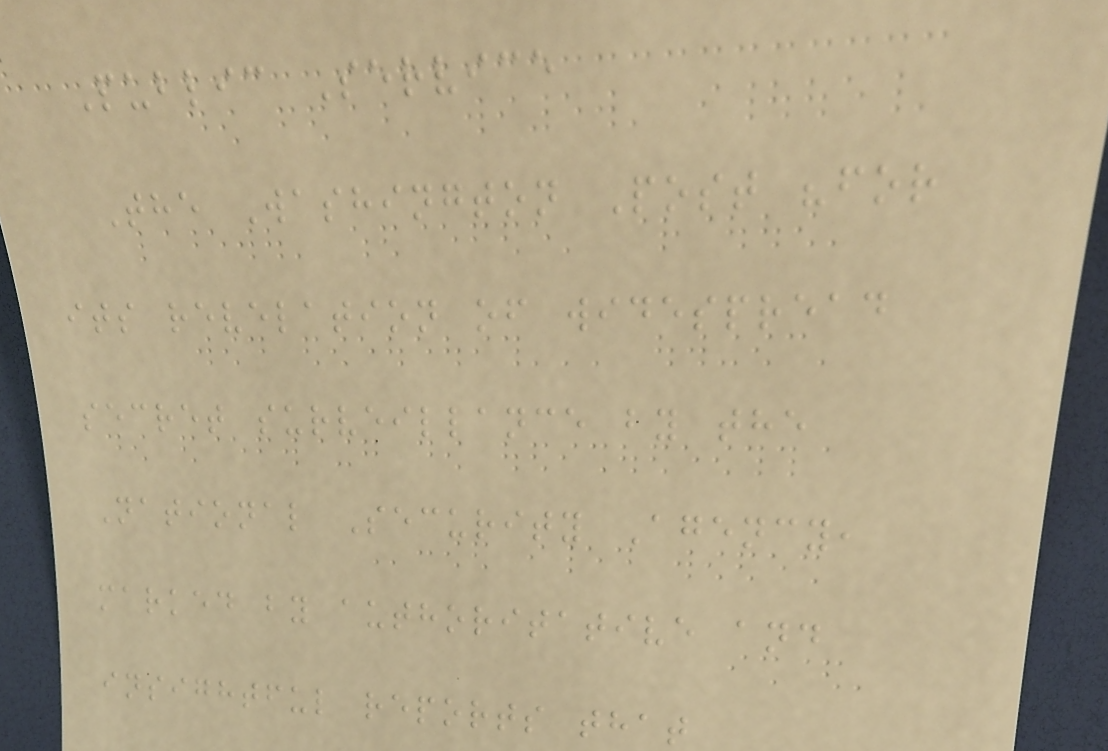Public Service
The Washington Post "for
its revelation of widespread
secret surveillance by the
National Security Agency,
marked by authoritative and
insightful reports that
